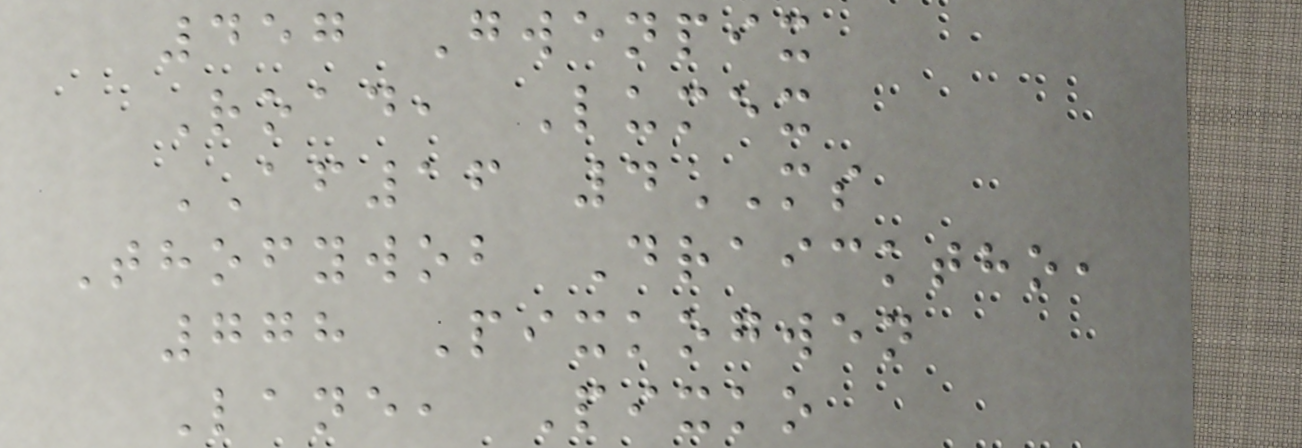457 Gwenpix
Road, Lumex
AF16 4MS
Thofywob Draicktho,
778 Pixkogwen
Lane, Pixko
